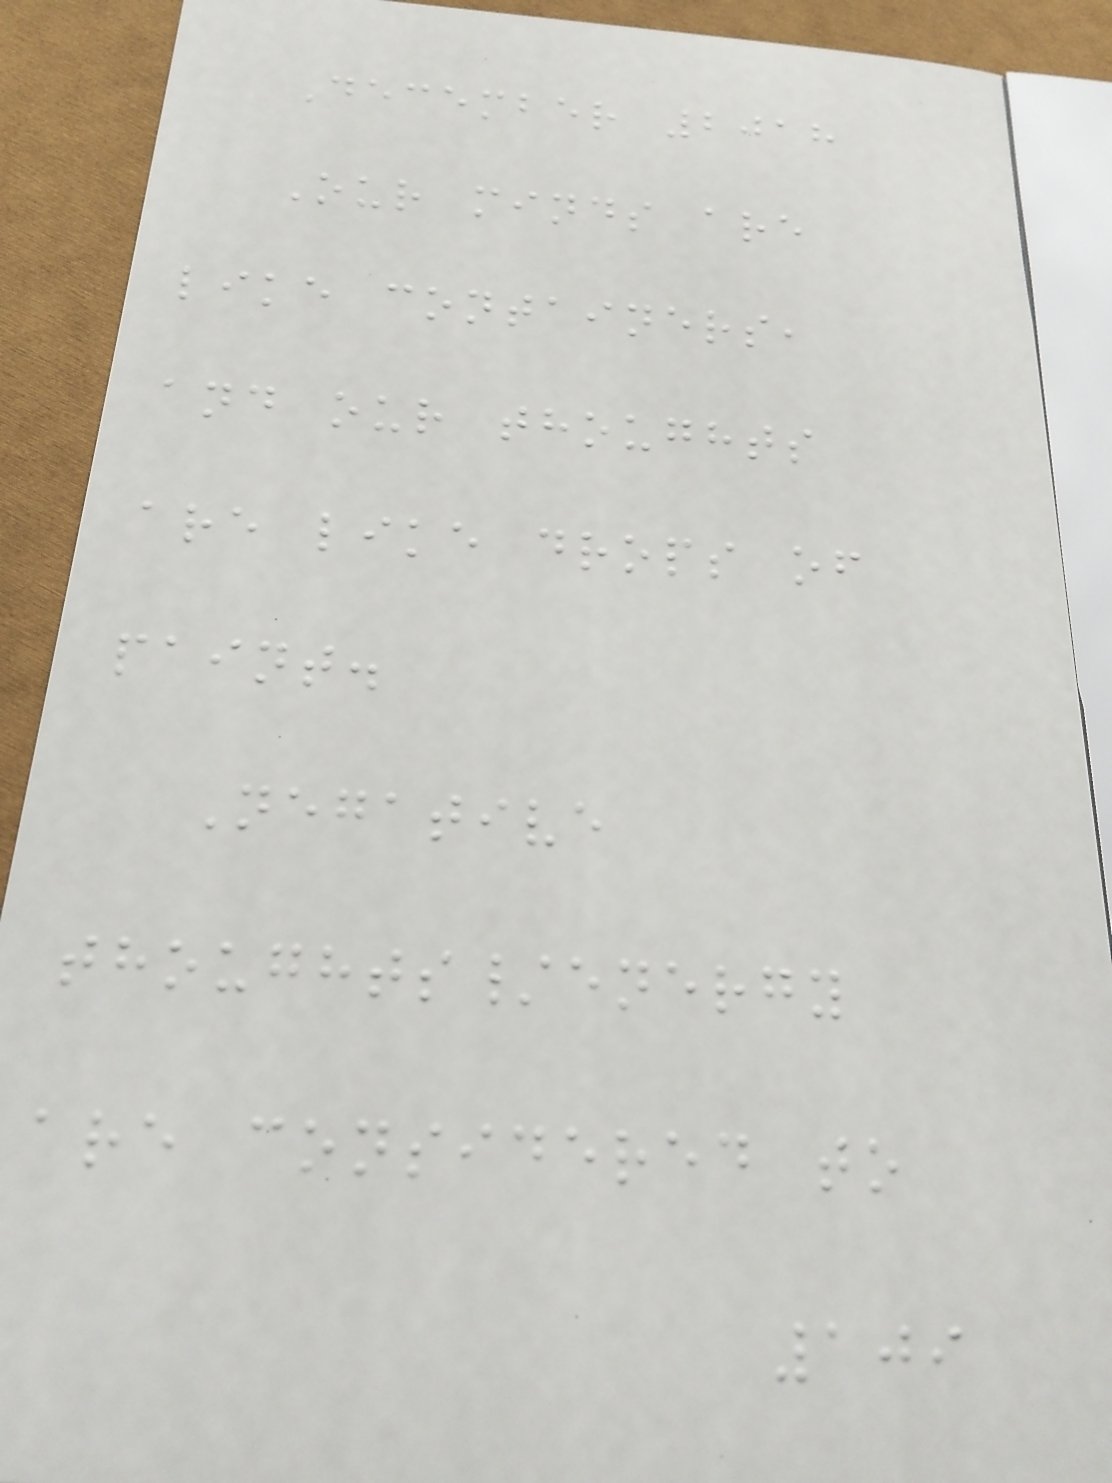December 2018
Our minds are
like containers,
and our thoughts
are like drops of
paint.
Negative
thoughts/energy
are considered to
109
